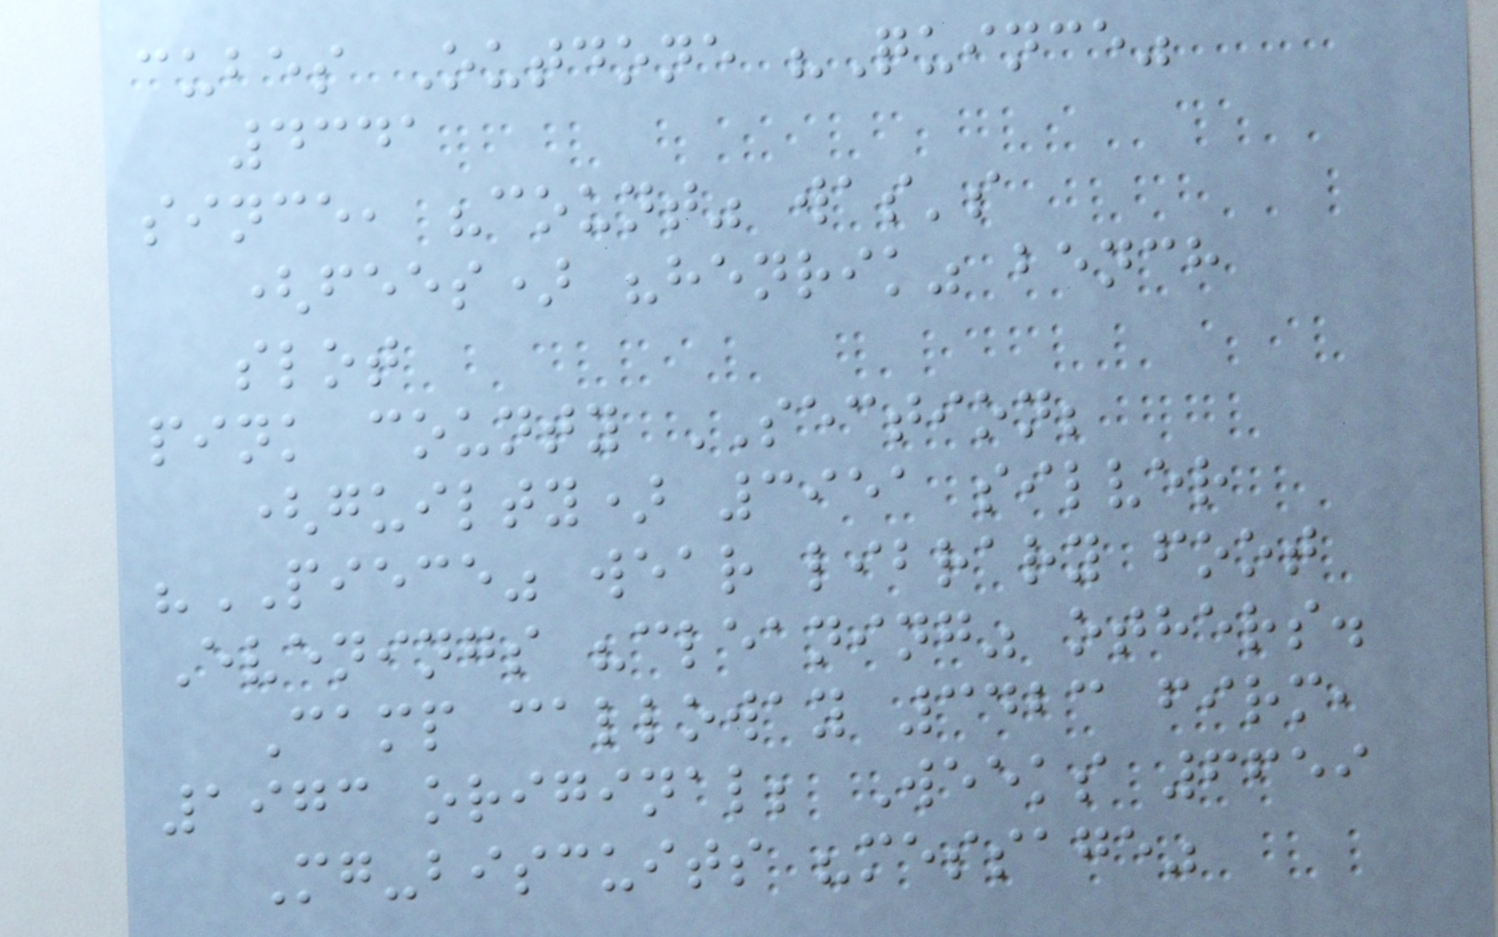cubes Outdone "Quince"
4341
since, "count" was's
(fees) "henrik" bench
slot
pink county SECTION;
(guilty) 3951 silver
"PIECE" wear library foot
Evenings "cleaning" others.
Camp calloway 3423 firm,
1973 original; Weeks 6659
Mg-biscuits "message"
